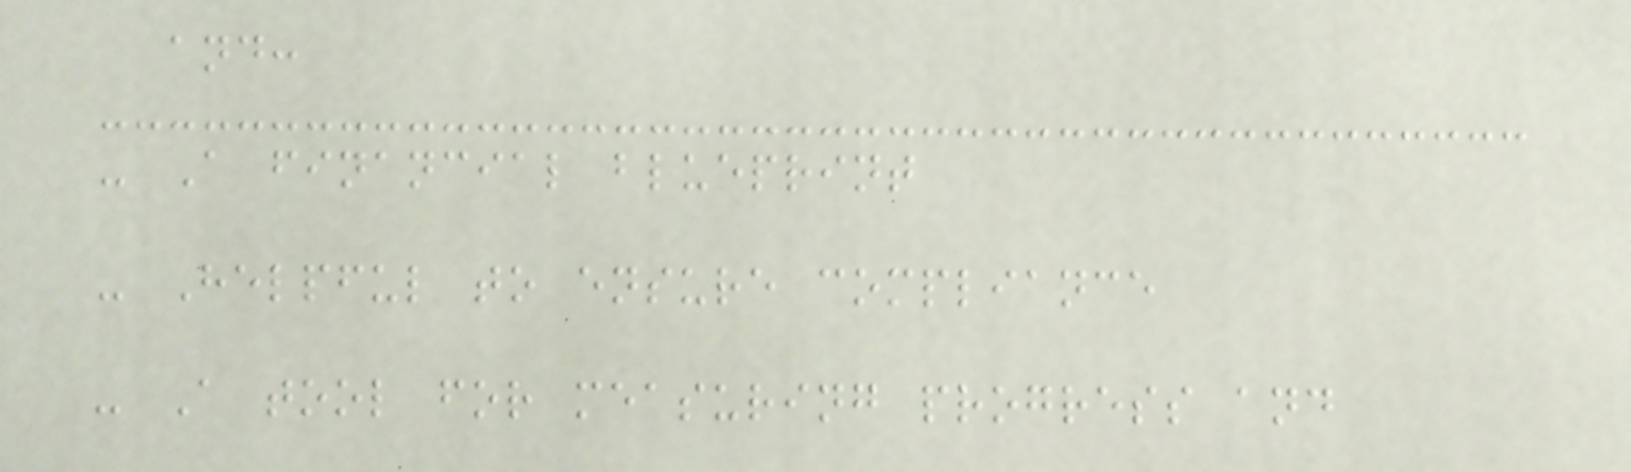and:
- A financial blueprint
- Helpful to ensure compliance
- A tool for measuring progress and
